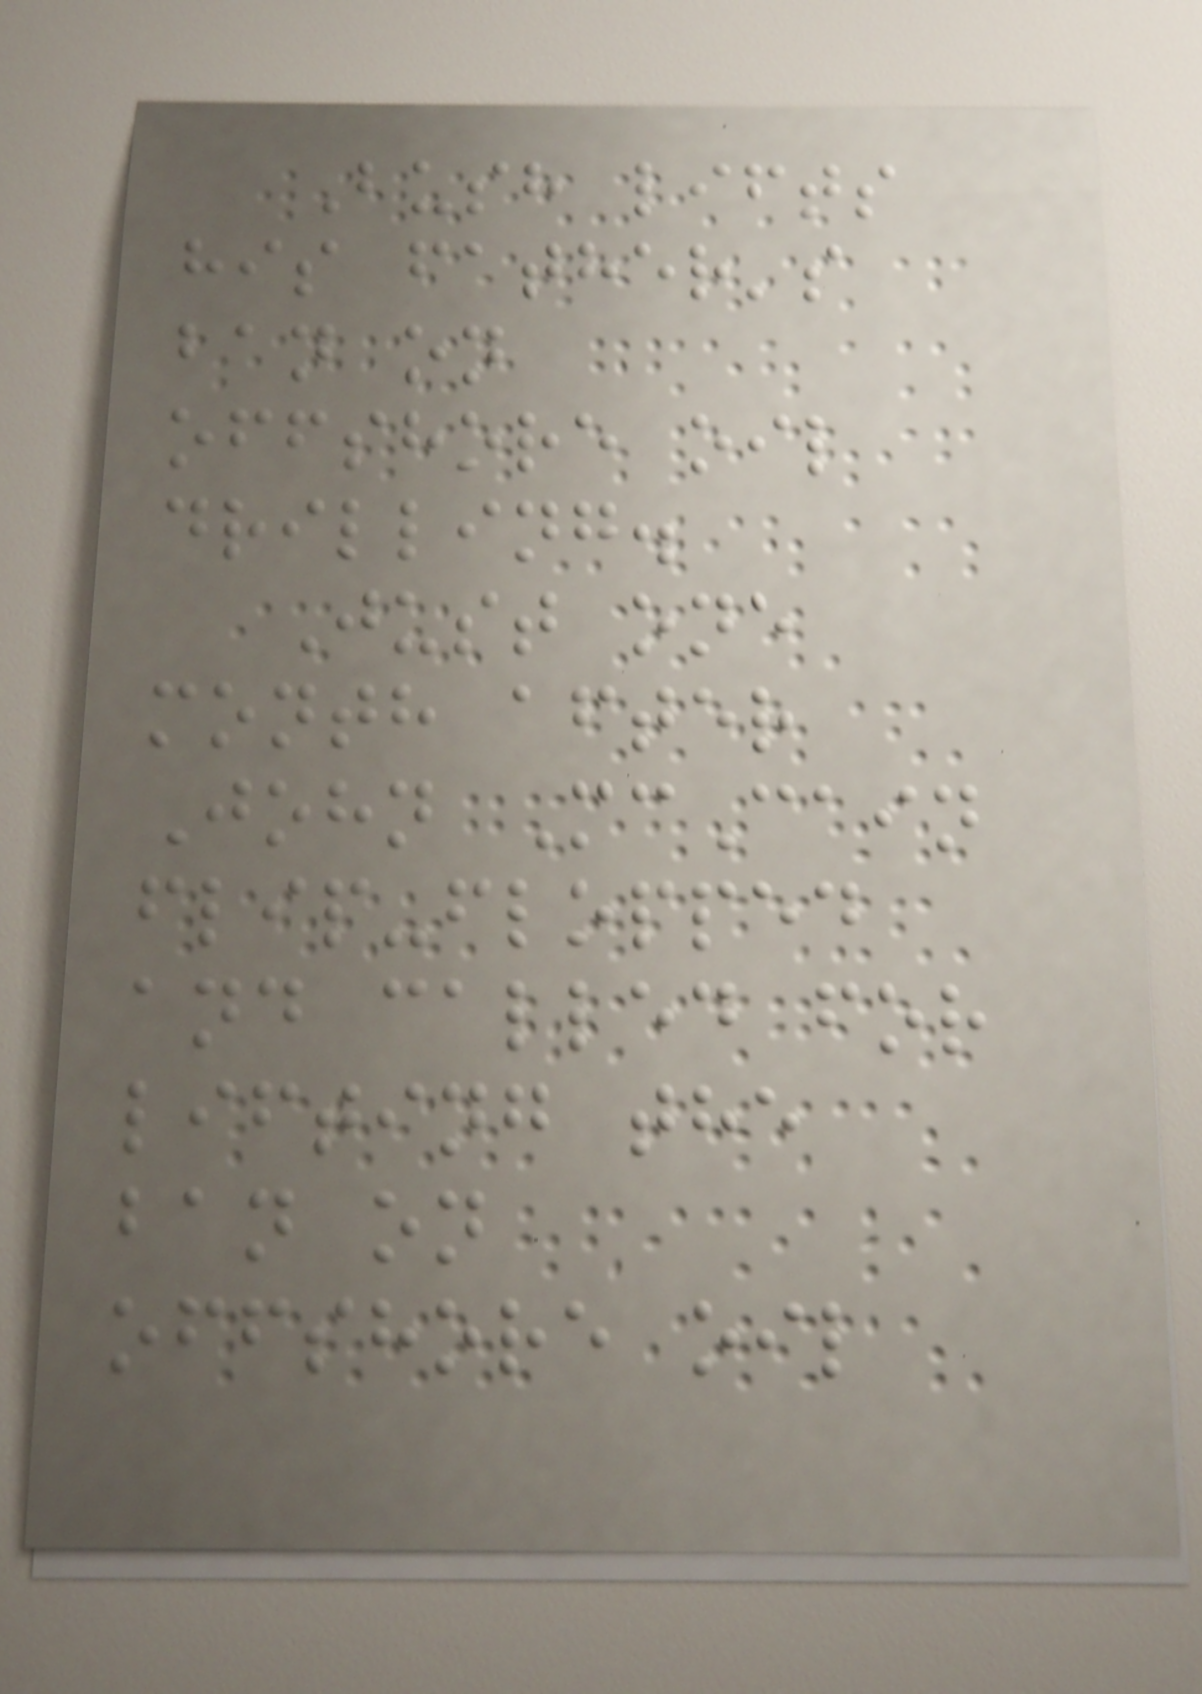Bush lifts
his father's
ban on
offshore oil
drilling.
Just one
month after
John McCain
flip-flopped
and called for
lifting the
ban on
offshore oil
